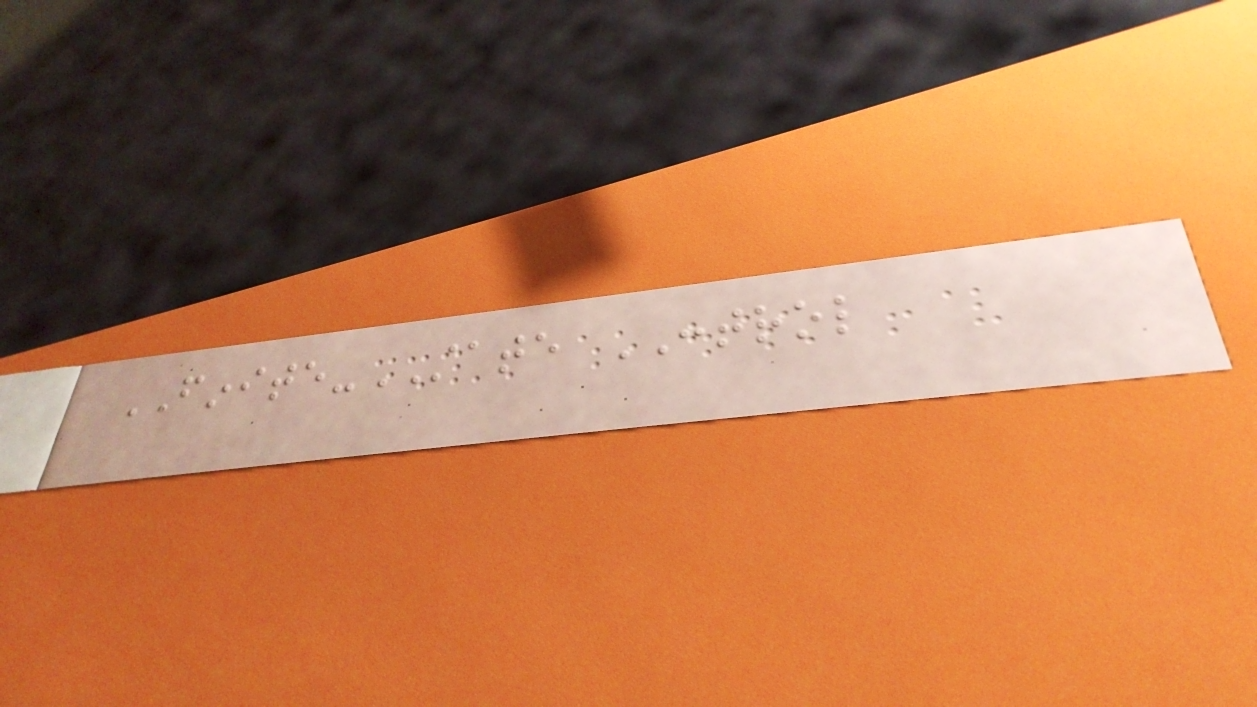FINITE-STATE CONTROL
